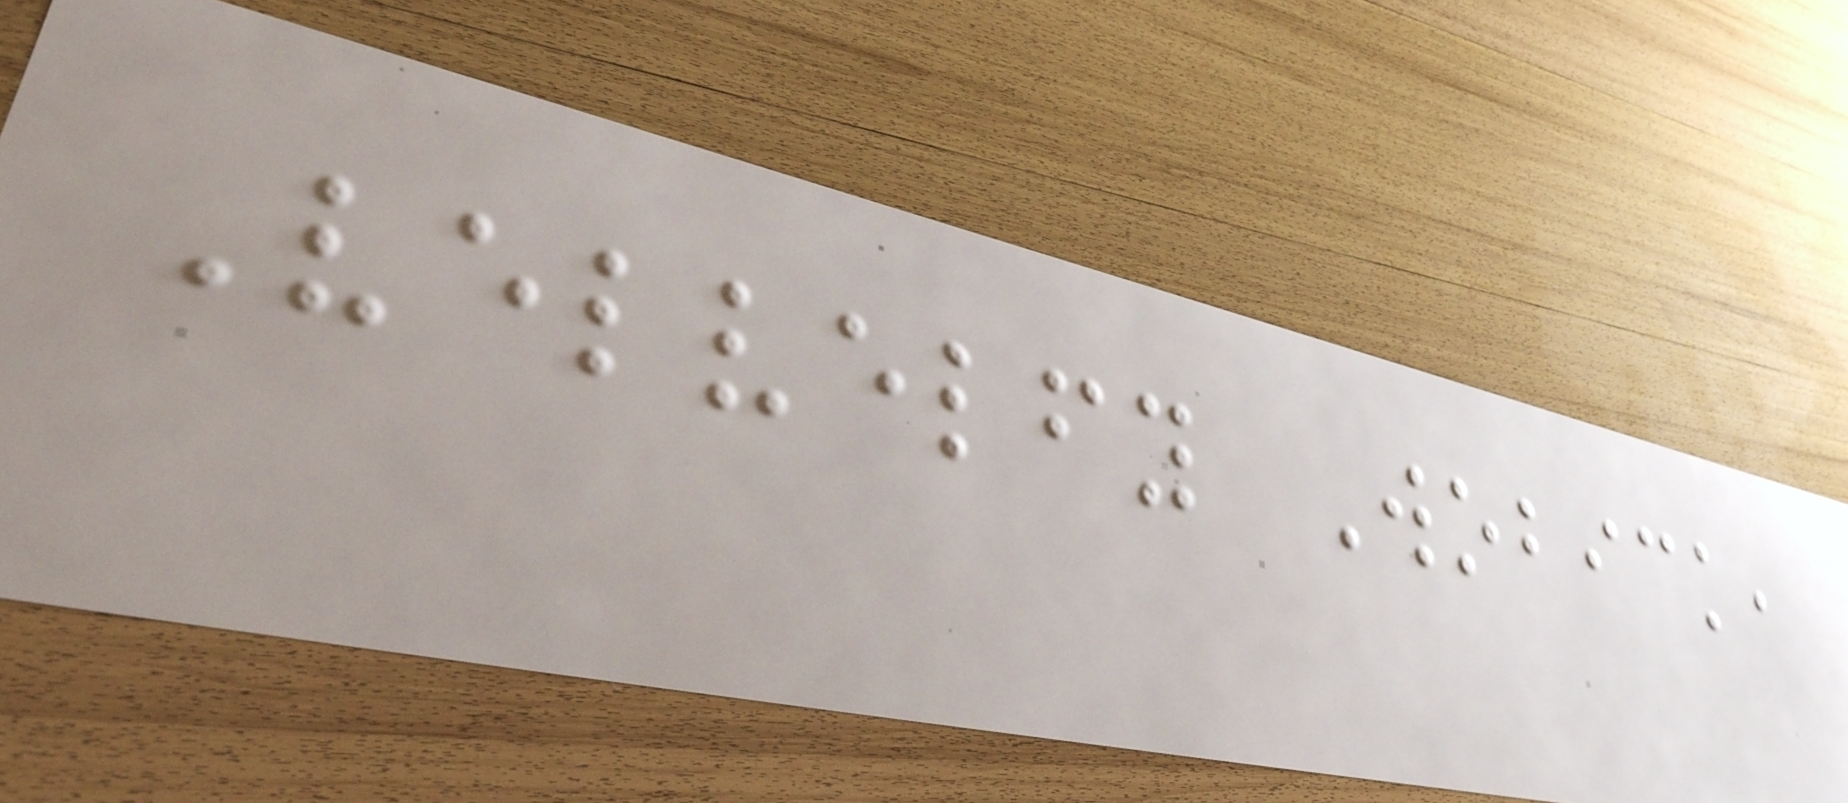Velvelfy Wobick,
